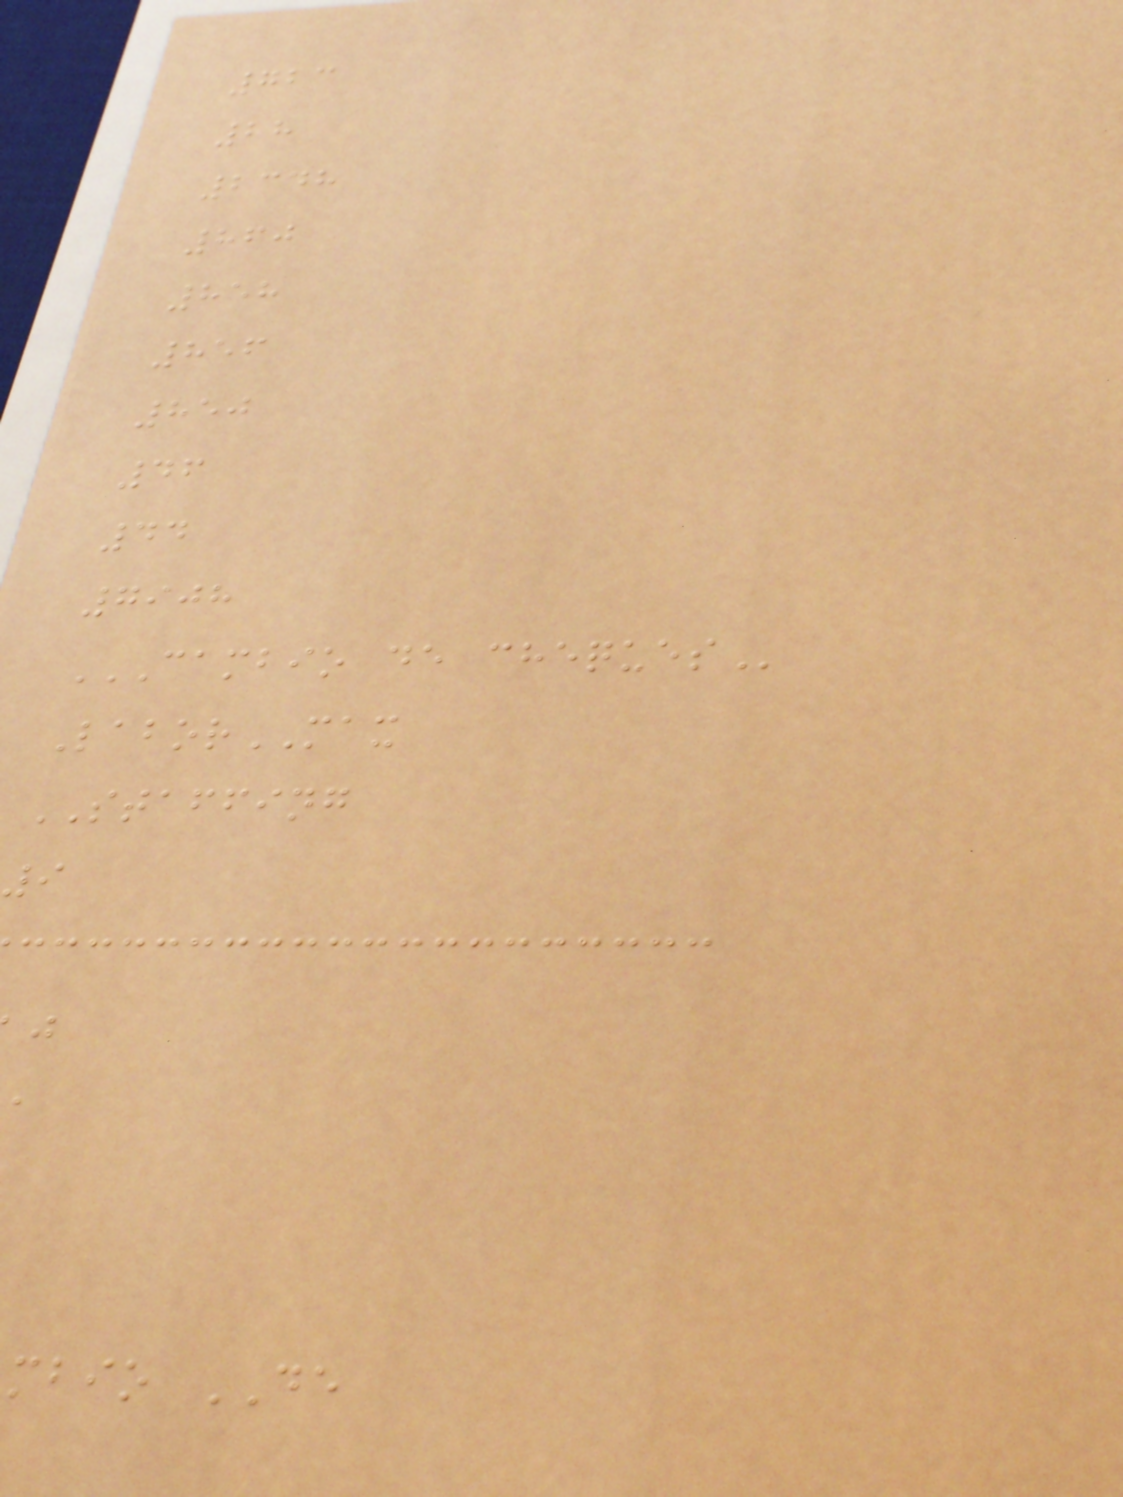723
28
2348
860
858
856
850
46
44
7908
CAMBIO DE CHEQUES
LaborMAX
STAFFING
9
mbio DE
